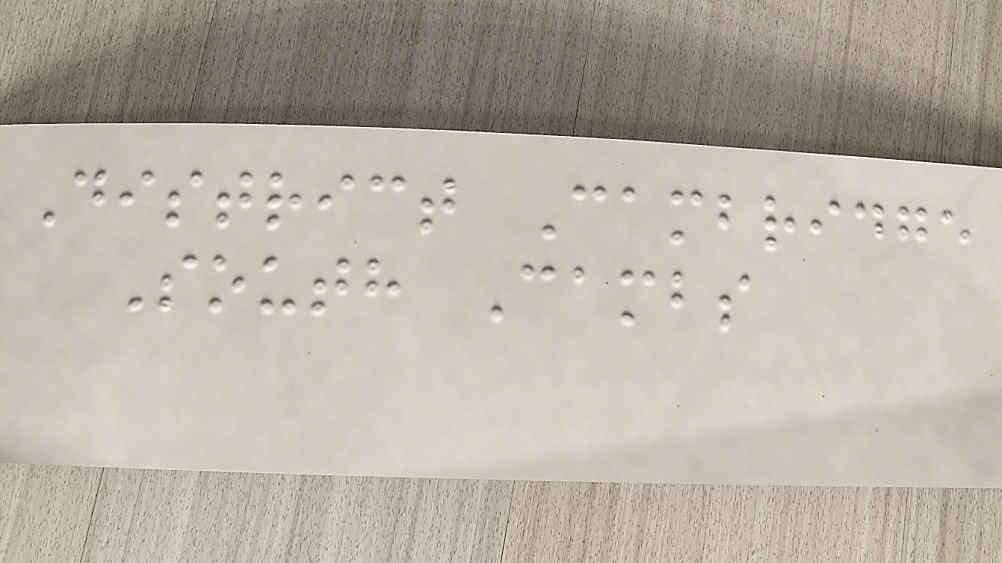District Cambridge
South Cambs
